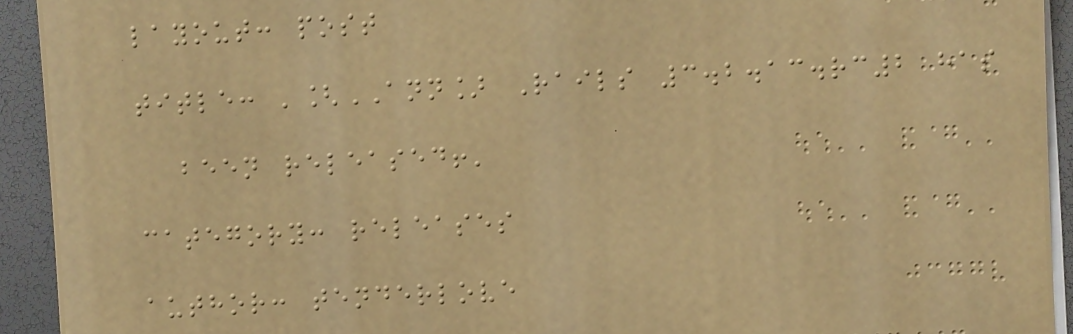layout: post
title: '[ANN] Rails 3.2.13.rc2 has
been released!'
category: releases
author: tenderlove
